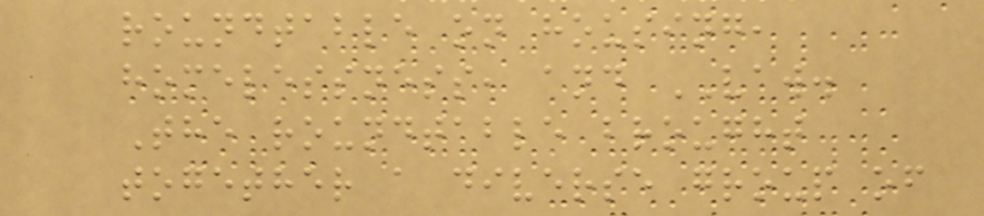roundtable on housing,
homelessness, and VAW.
The roundtable brought
together a diverse group of
